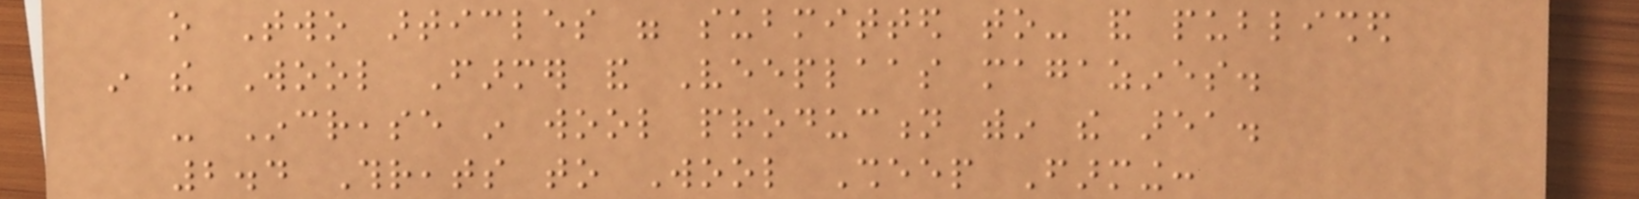o Two articles were submitted to- and published
in the Wool Farmer and Veeplaas magazines.
- Increase in wool production within the area.
2.4 Threats to Wool Sheep Farming:
